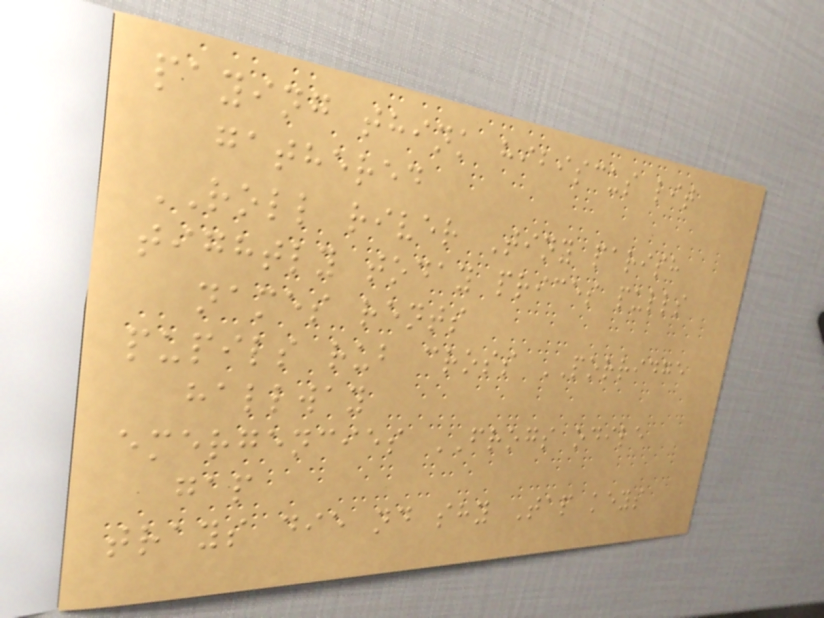paying think hibiscus lit
gathered
ROLL river Tiny parish
tightly today prices pulls
names rents
pupils rub cross PORRIDGE
hallway
emergencies FROGS odile
gap
trays die nd shy Tap keys
